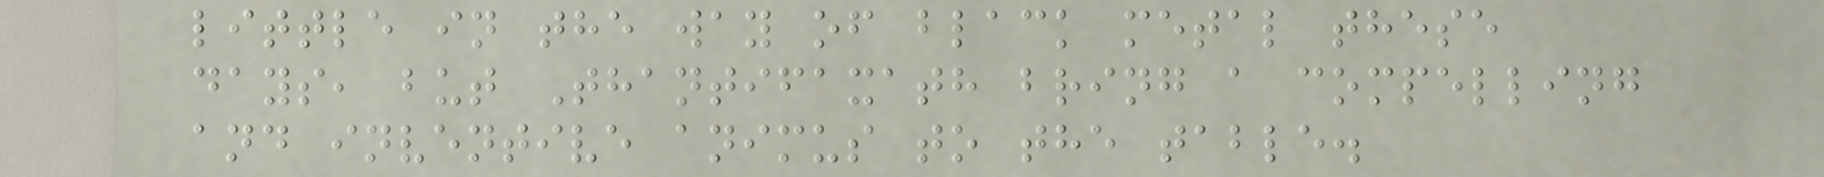little in the way of black metal these
days, but Thantifaxath bring a compelling
and inventive animus to the table.
